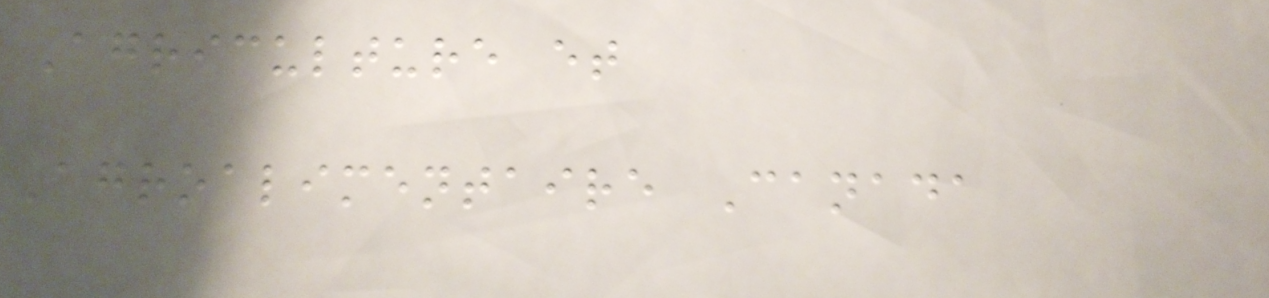Agriculture et
Agroalimentaire Canada
